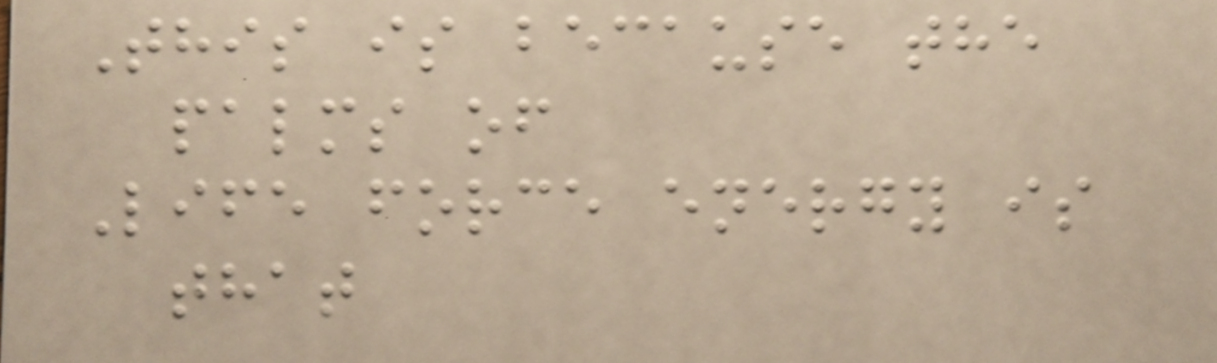This is because the
palms of
Life force energy is
that
